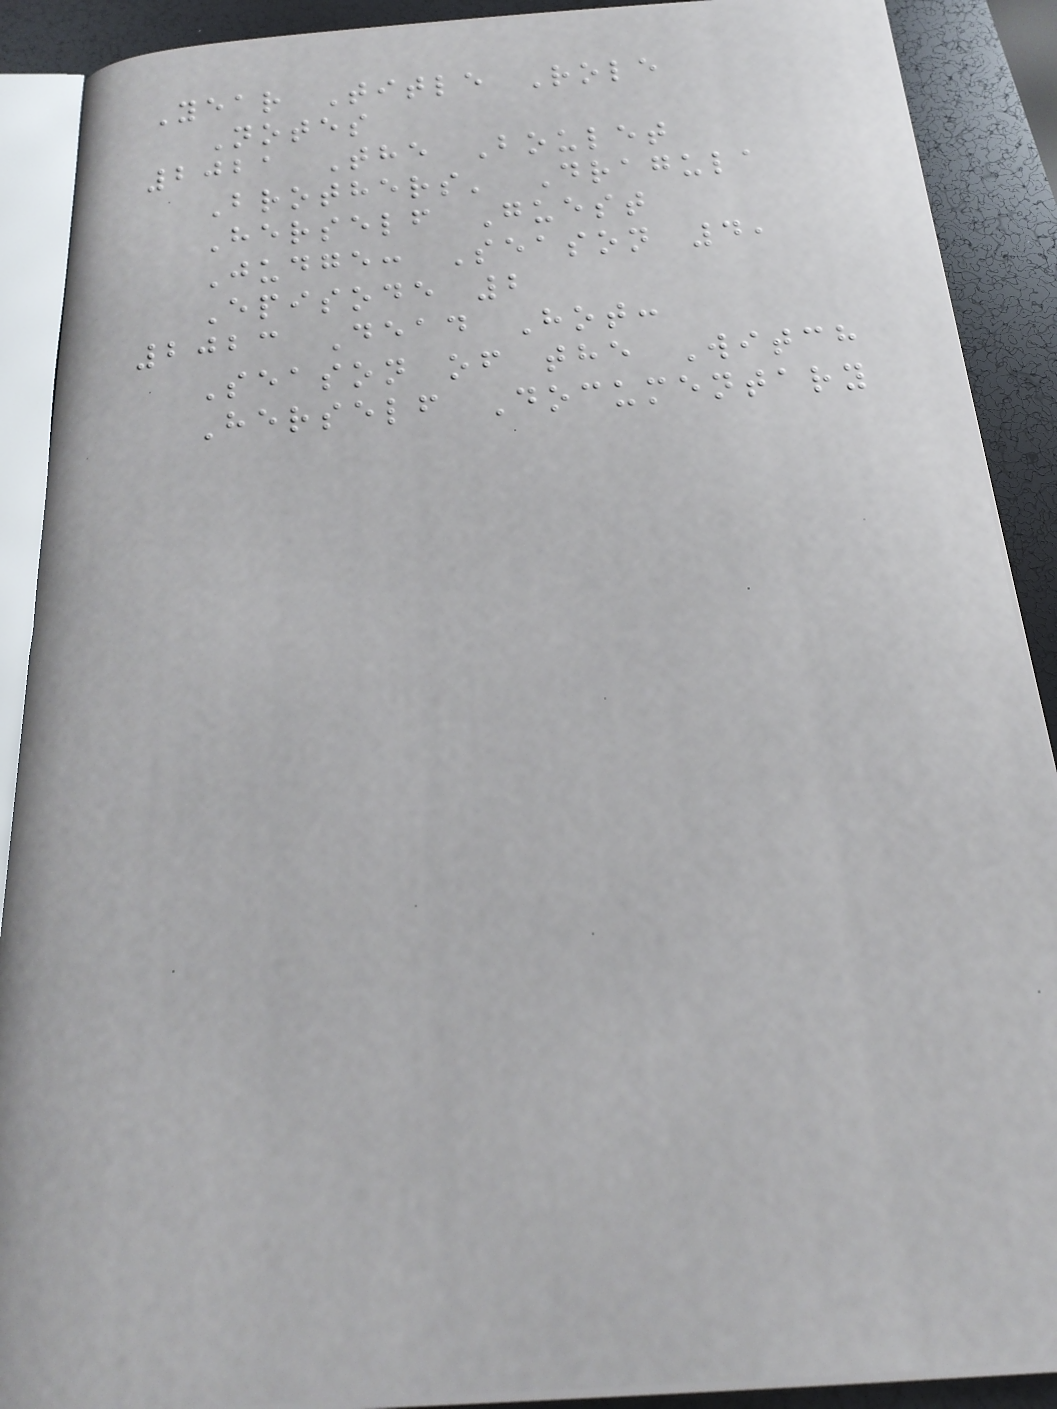Year Title Role
Notes
2021 The Boulet
Brothers' Dragula
Herself Guest
Judge: Season 4,
Episode 2
2023 Dead Hot:
Season of the Witch
Herself Documentary
